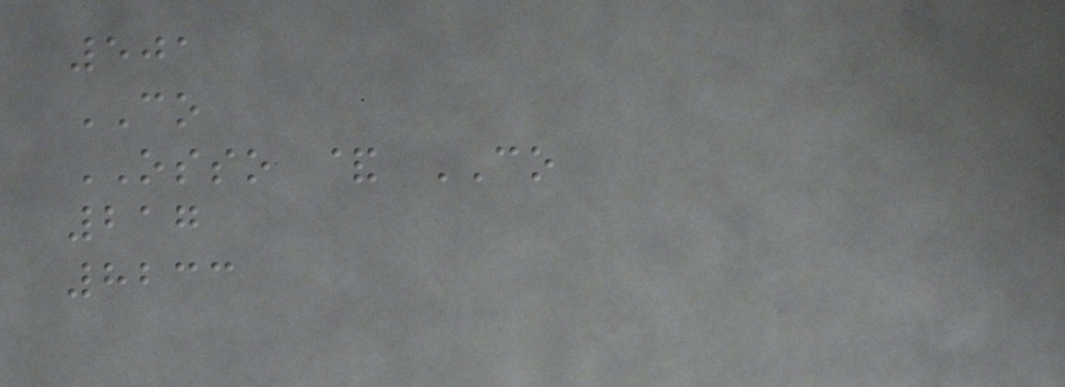501
CO
OSSO & CO
217
8233
